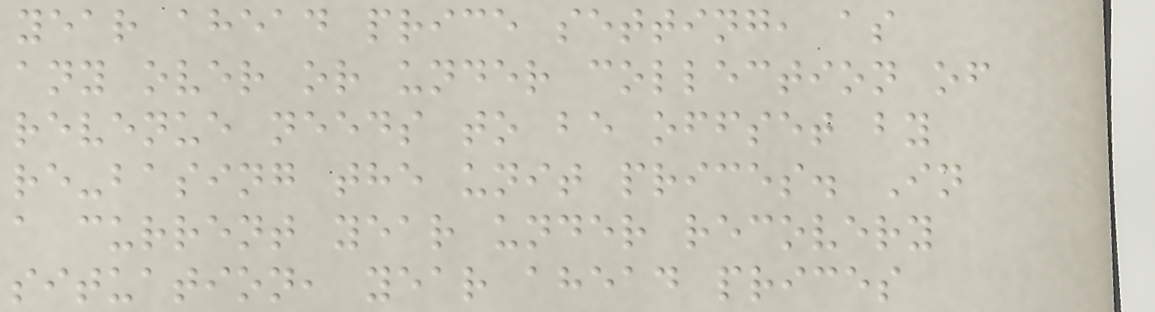year ahead price setting, as
any over or under collection of
revenue needs to be offset by
re-basing the unit prices. In
a current year under recovery
situation, year ahead prices
